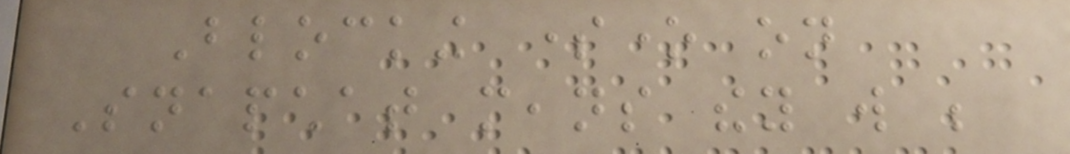Blocking someone on
Snapchat means they will be
